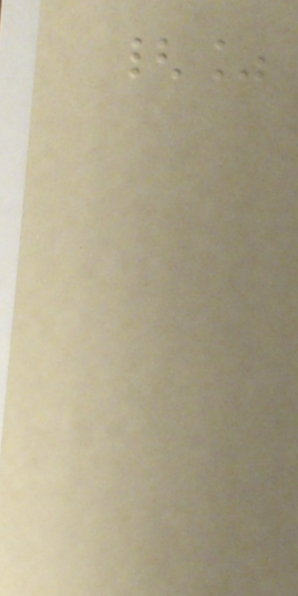{%
